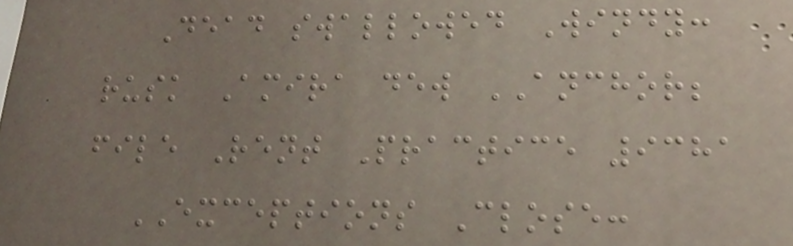Dead swallowed Windy:
rusk Amira dew ANCHOR;
file Rent Practice 9381
EXCEPTIONS Close:
